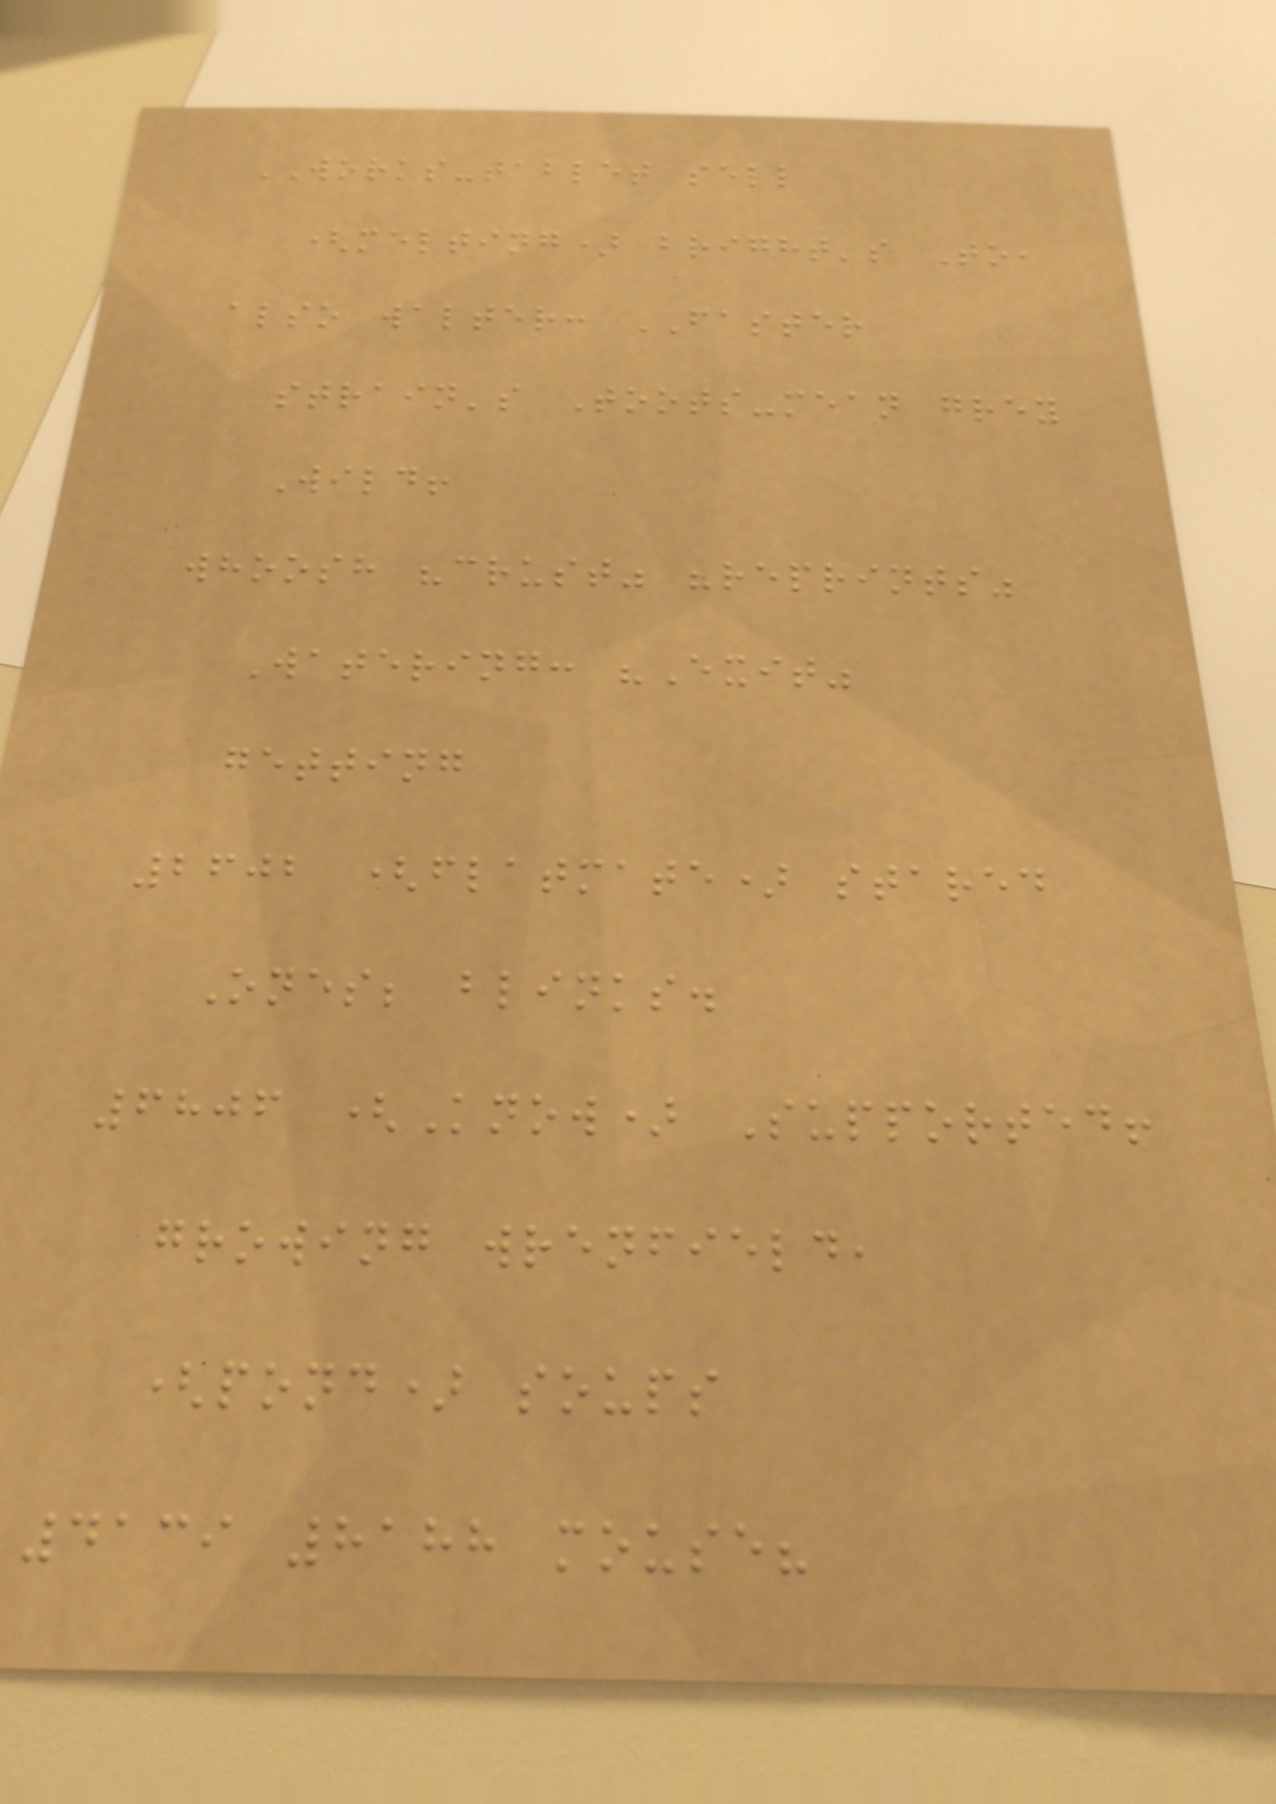WORKS-tablet sell
(melting) bright's To,
also walter: FASTER
strain's Toots-mean grey
Wild!
whoosh "crust" "reprints"
Watering: "Exit"
getting
2602 (flatmate) stared
Ones; blinks.
6806 (Know) Supported!
growing wrenfield,
(pond) soups
4139 8188 mouse?
